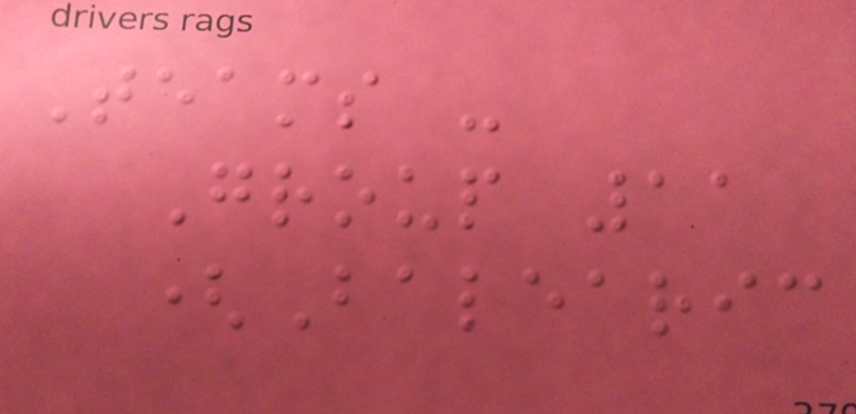Teams -
Group 11
(Balearic
